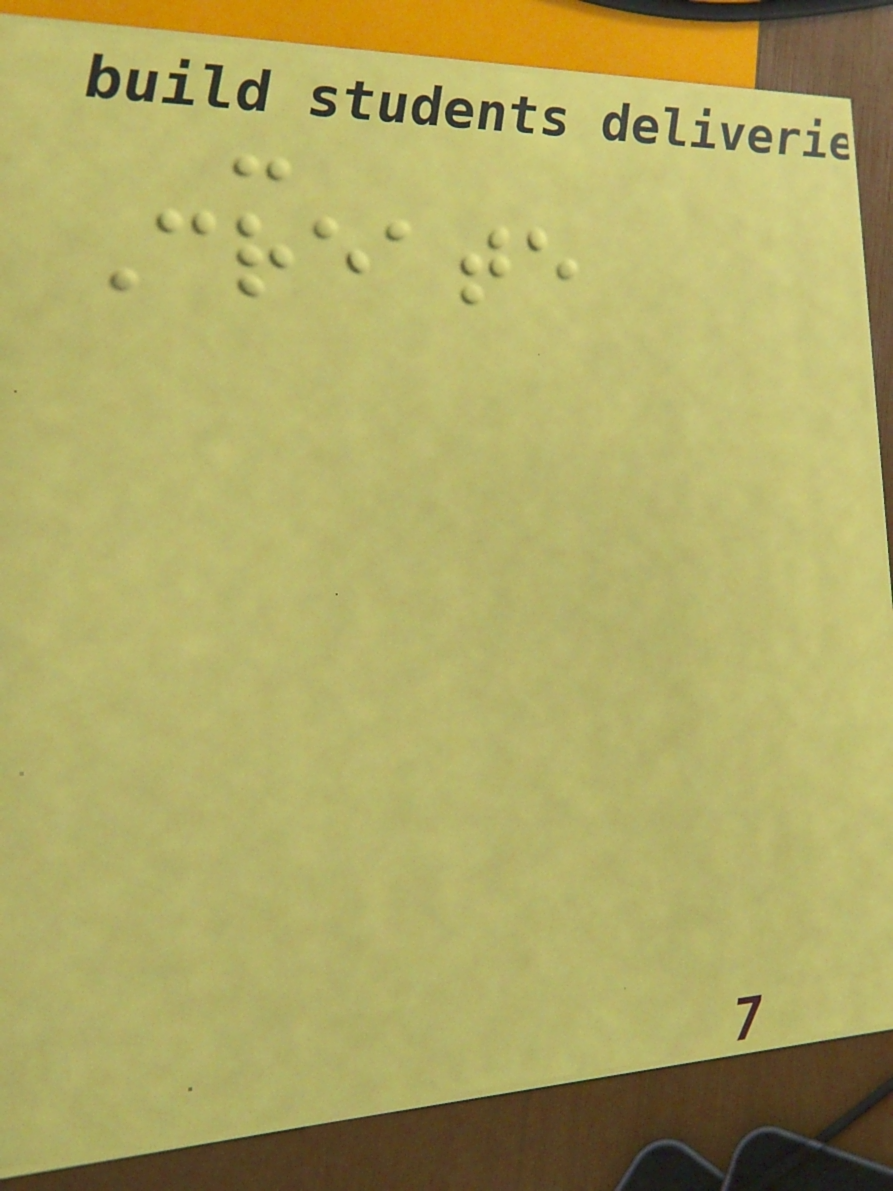-
Create
